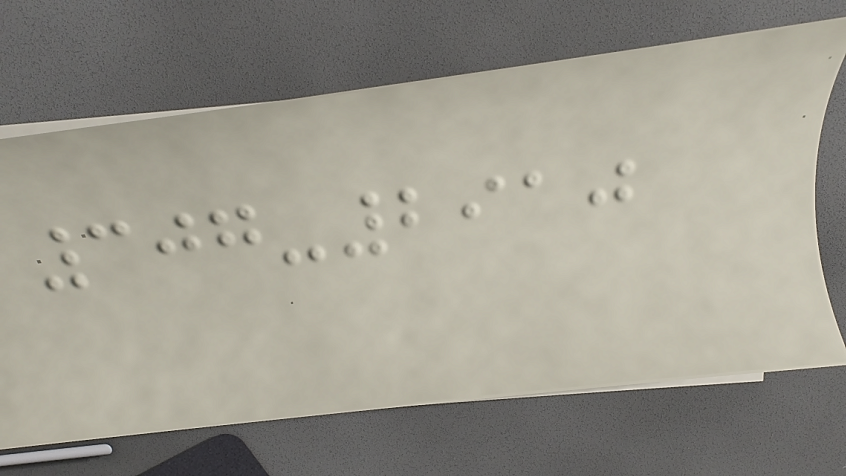307-2910
